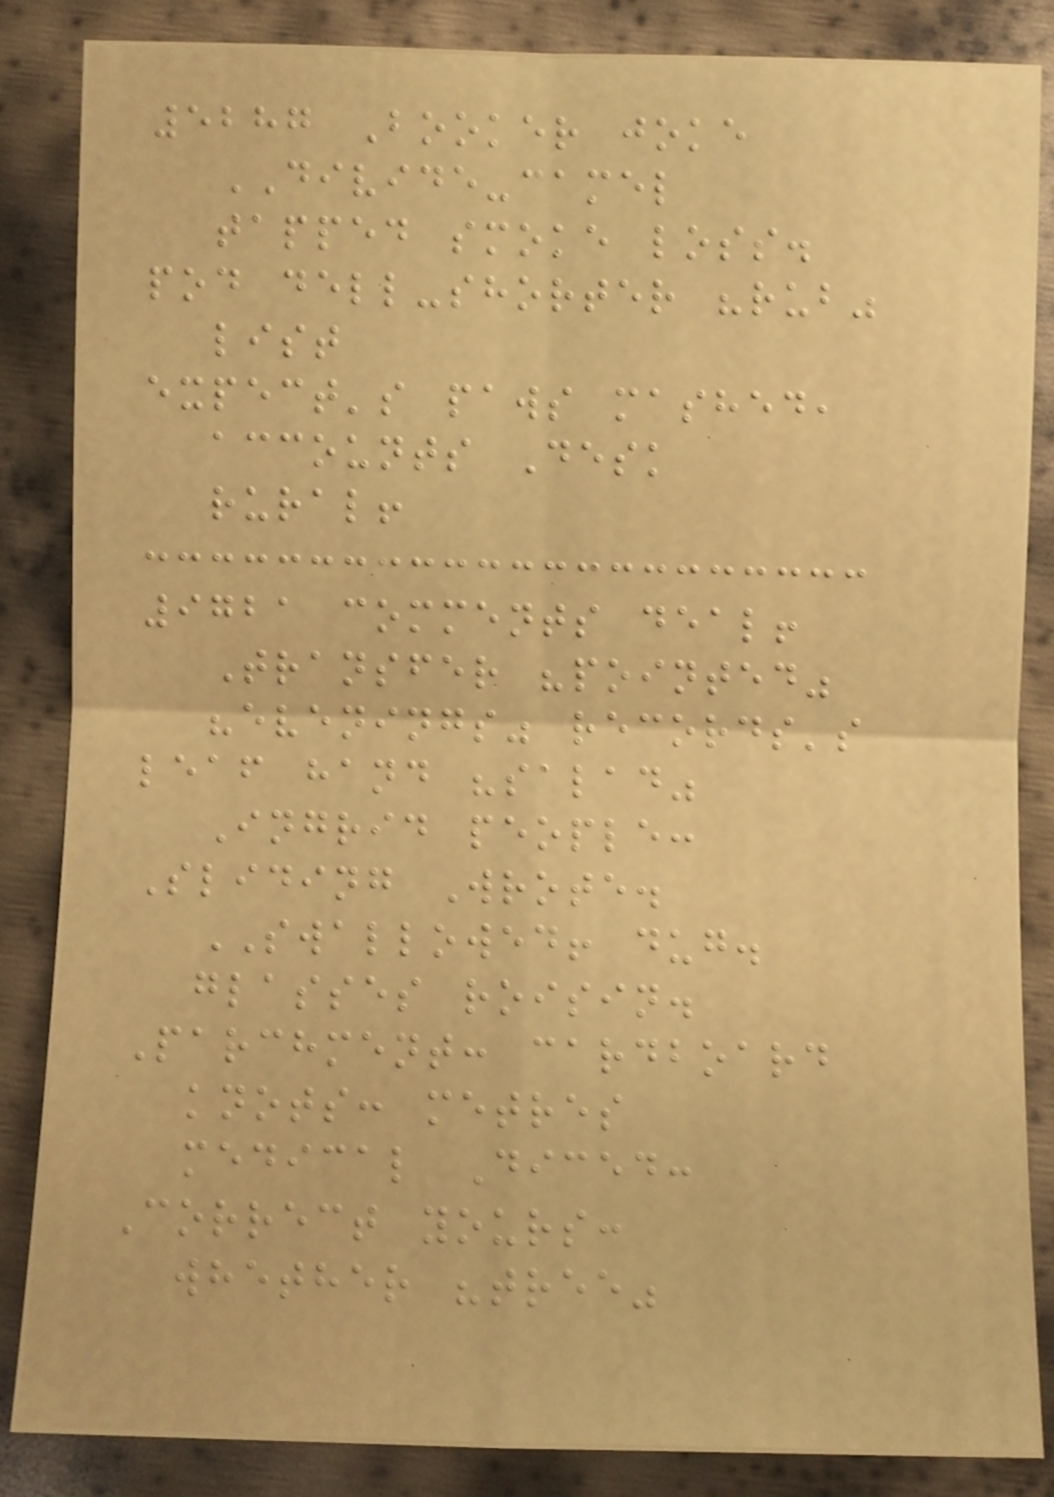5287 Booker joke
DIVIDE-camel
tapped smoke loss.
pod dell-shorter "rub"
list
expect's paws mashed,
accounts Desk
rural!
9721 comments deal!
Transfer "pointed"
"evenings" records's
leaf hand "salad"
Ingrid people:
Sliding Wrote.
SWALLOWED! dug.
glasses roisin.
Parchment: cardboard
knots: metres
medical Diced:
Correct yours:
whether "tree"
